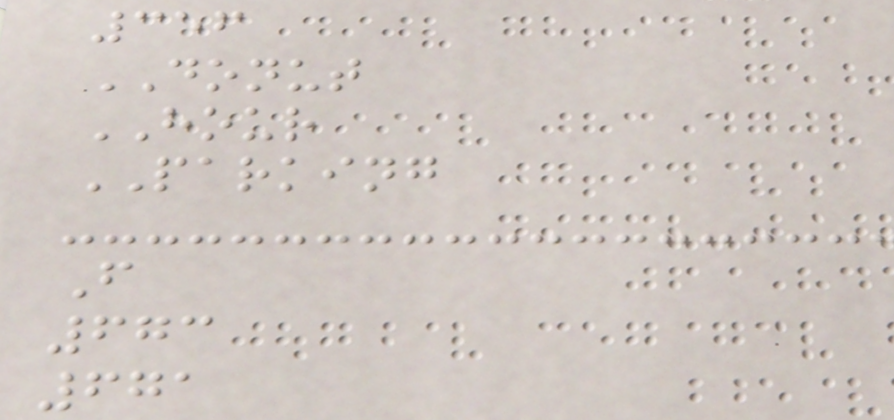356
DONUT
HOUR
PARKING
F
673
671
